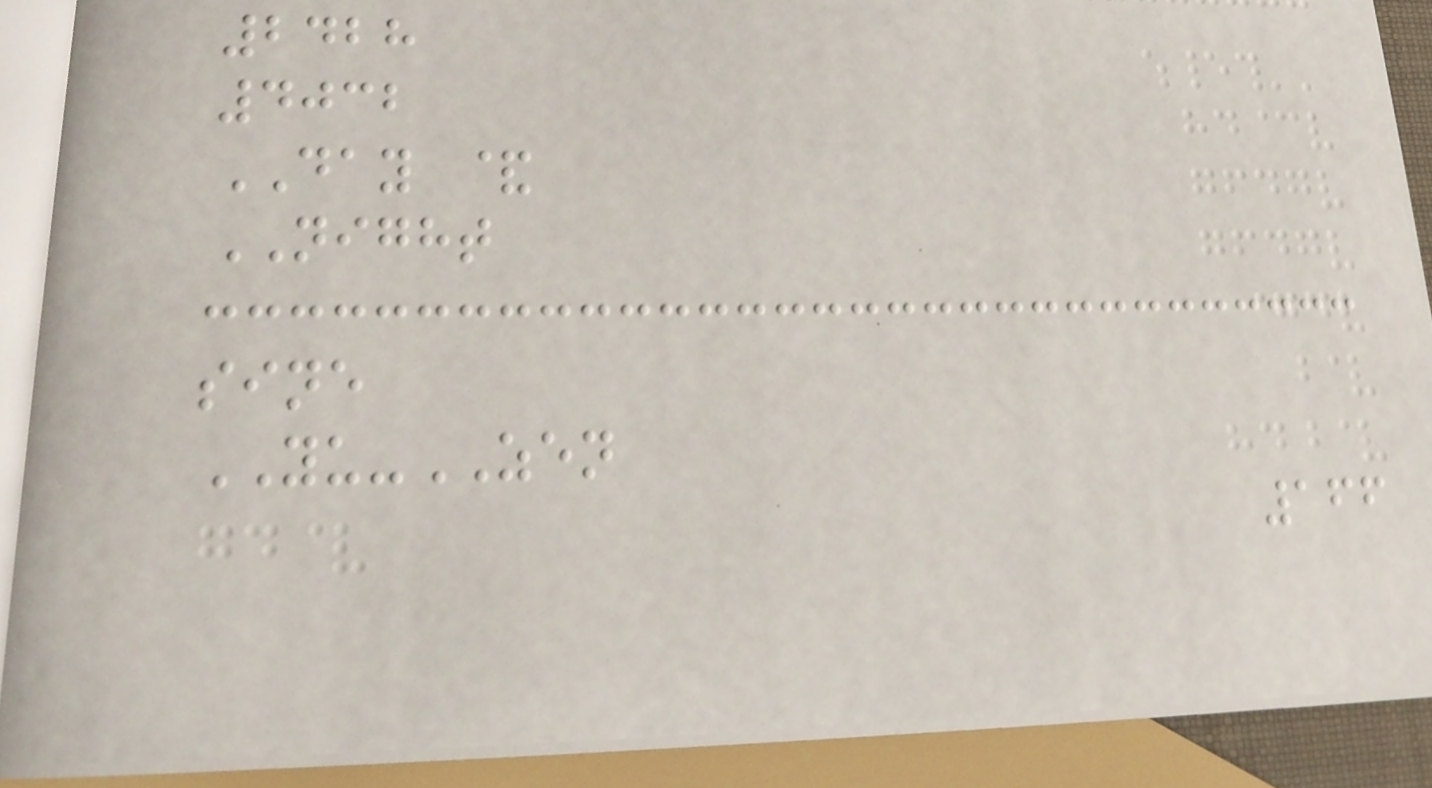2428
4032
DAY &
NIGHT
sine
YU-ZEN
166
